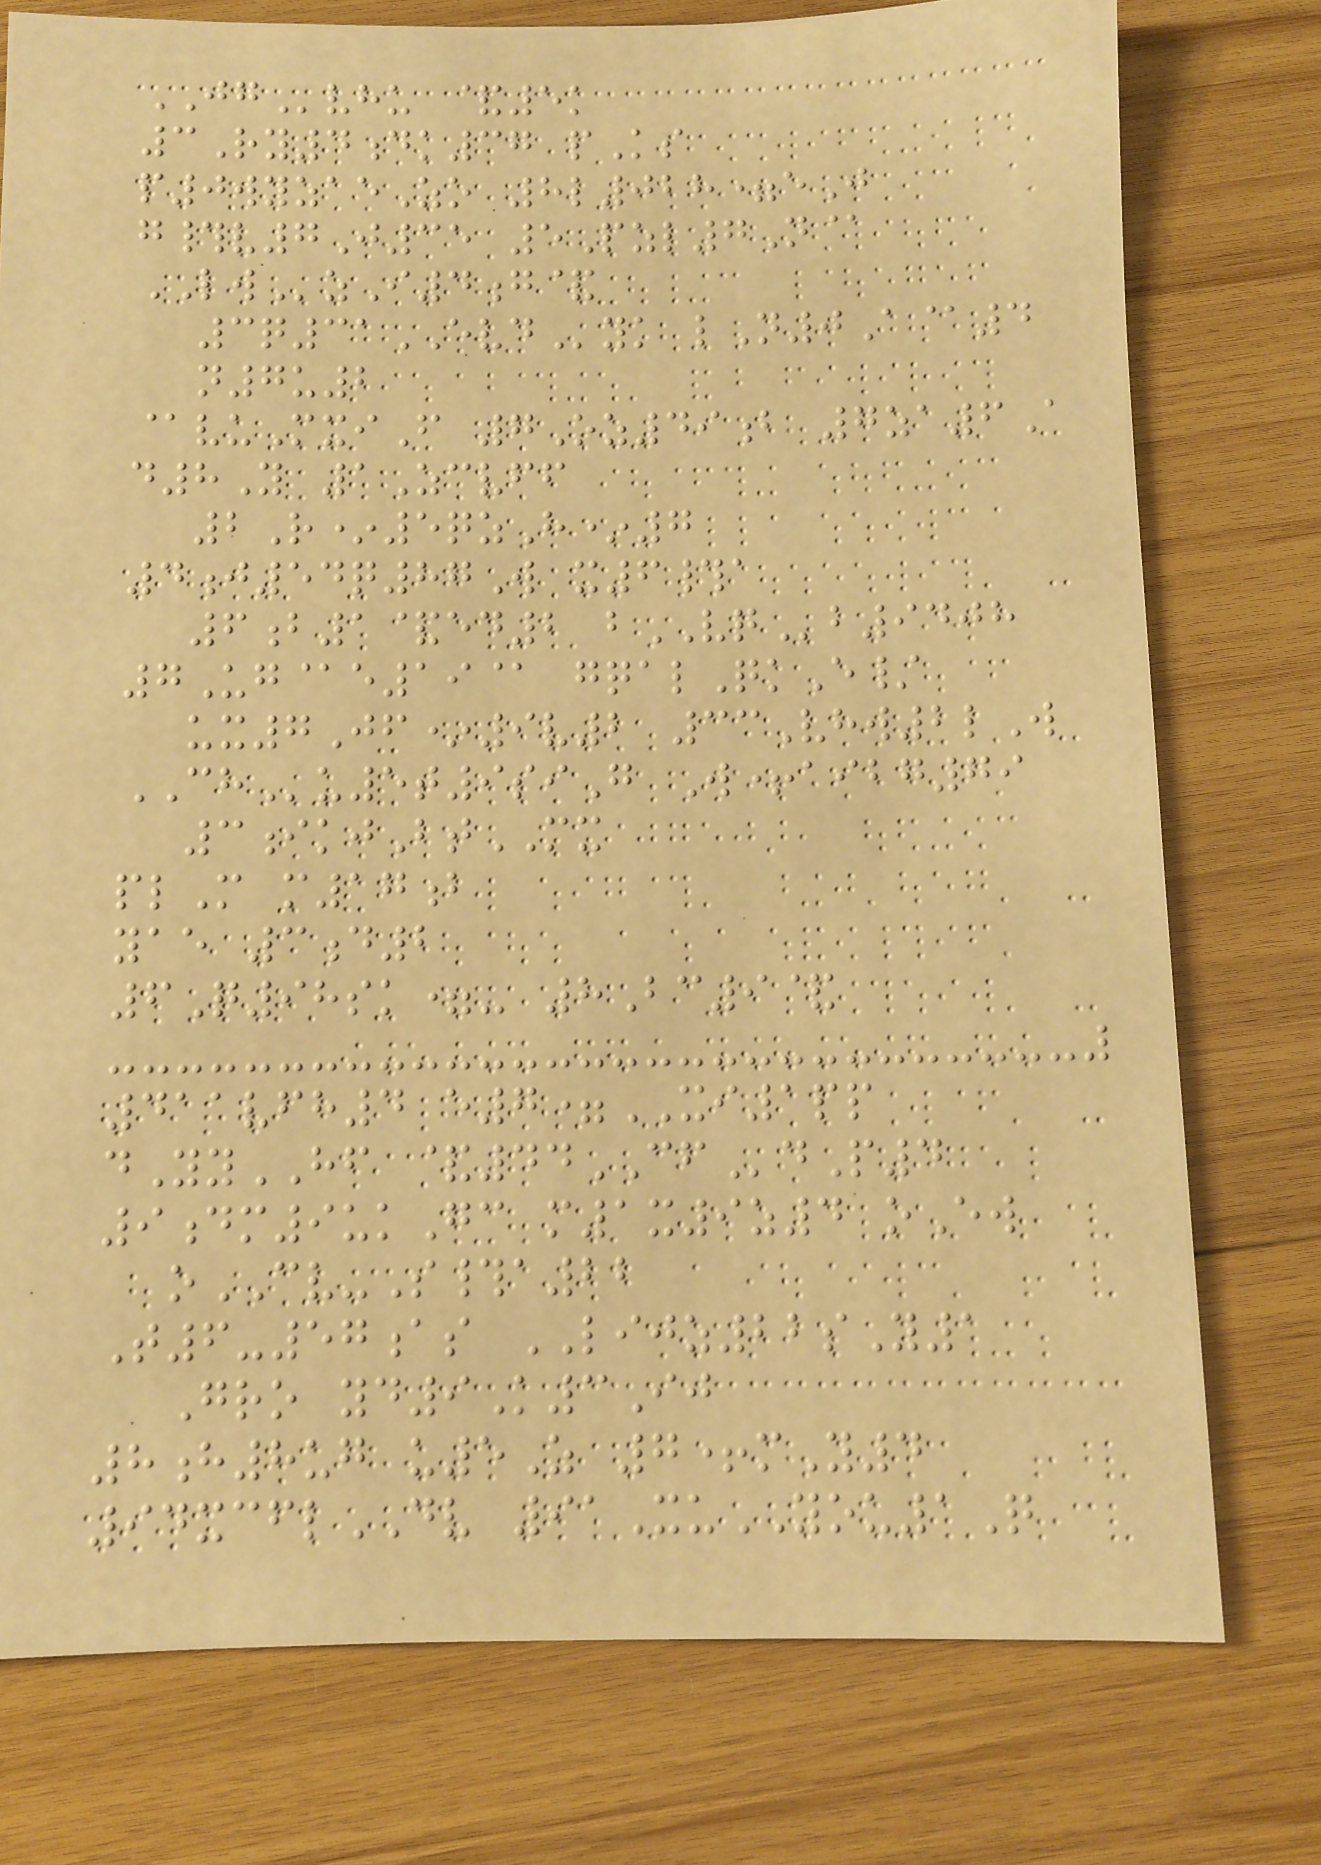JGvhu &5k
3Ry4dk37 pKs
p0wyzaeZo 8l028=eJ
g#v7J35 5Pzl7N@
LWzI4g&
3q31EVDyk lN0A@4
n7u2
@vuMxiF 7Oz49b 7za6A
d8Y 1Zcvff
2R*5qzH*7
4j54q87W x6#a
6b1&ed2 bVQb9408
7Ug@e19@ gqalQkE/
ux7Jf*9v2 33Vhw2lW
CHu5t9siG W+aibg79
3ikjBtMX
plM m17b
yae 3d2
6Q98sk=- 8Bc9&
411vfh4 e7=XI1pp
dYyHF &44CFdP4
9dm9ukGc m1x9z4 oEw
oCV-S#a22
T6-57as LIJZ22sY1
Gro yd9K3Ij
8h8ug u5Z 7+mY4
94xcflDV 91XuYOU1Q
